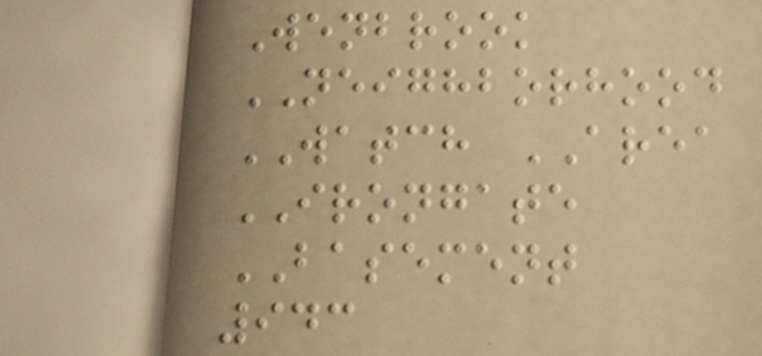Wenbrook
NEIGHBORHOOD
WATCH AREA
IRONGATE
BASEMENT
943
